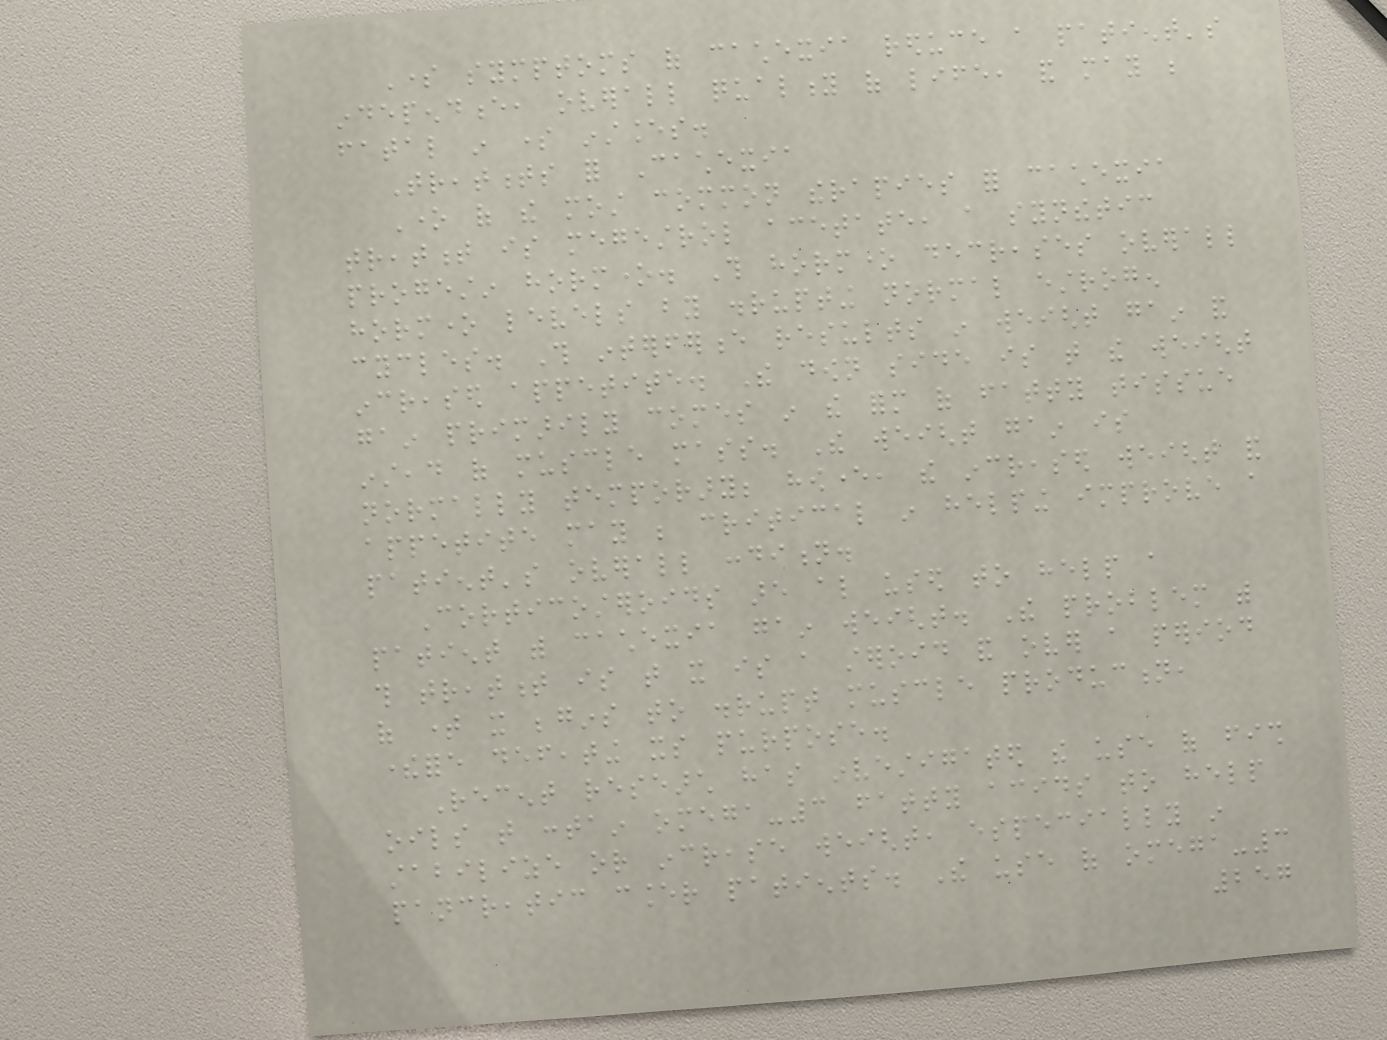Some symptoms of cachexia reduce a patient's
independence, overall quality of life, and may be
fatal in some instances.
Treatments for Cachexia
One of the most common therapies for cachexia
treatment is megestrol acetate, a synthetic
progestin hormone. This hormone decreases overall
hormone levels by disrupting normal estrogen
cycles. This interference results in weight gain and
increased appetite. The down side is that the weight
gain primarily comes in the form of fatty tissue
instead of muscle mass. The weight gain is
normally temporary; however, the increased weight and
appetite may be critical in helping improve a
patient's overall condition.
Corticosteroids are also used to help a
patient with cachexia gain weight. The problem with
this treatment is that it is a steroid and over a period
of time it begins to disrupt muscle production,
therefore defeating its purpose.
Recent research has investigated the use of fish
oils that contain omega-3 fatty acids to help
stabilize or increase weight, especially in
pancreatic cancer patients. The use of omega-3
257
